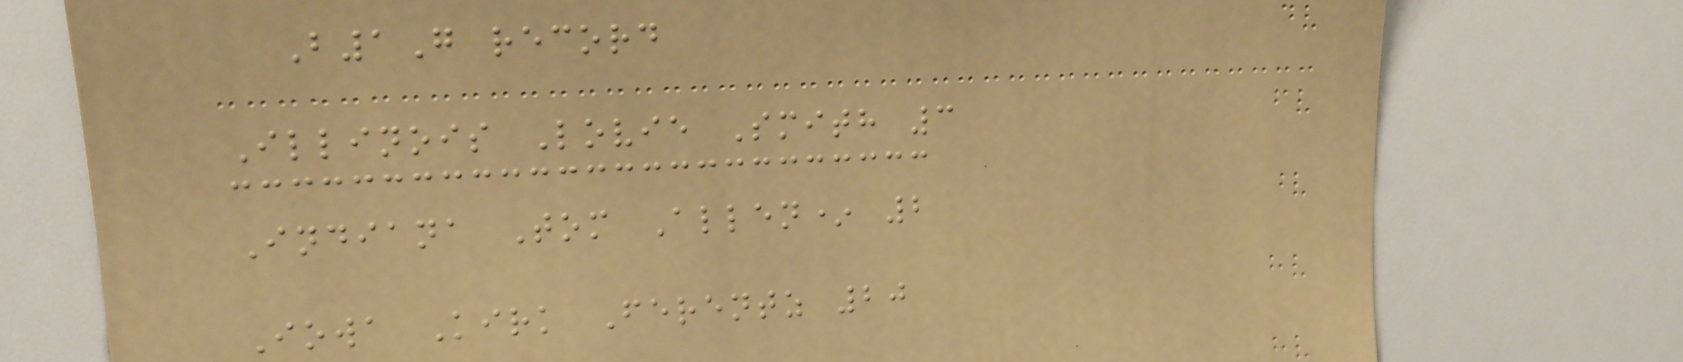B1G record
Illinois Lovie Smith 3
Indiana Tom Allen* 2
Iowa Kirk Ferentz 20
